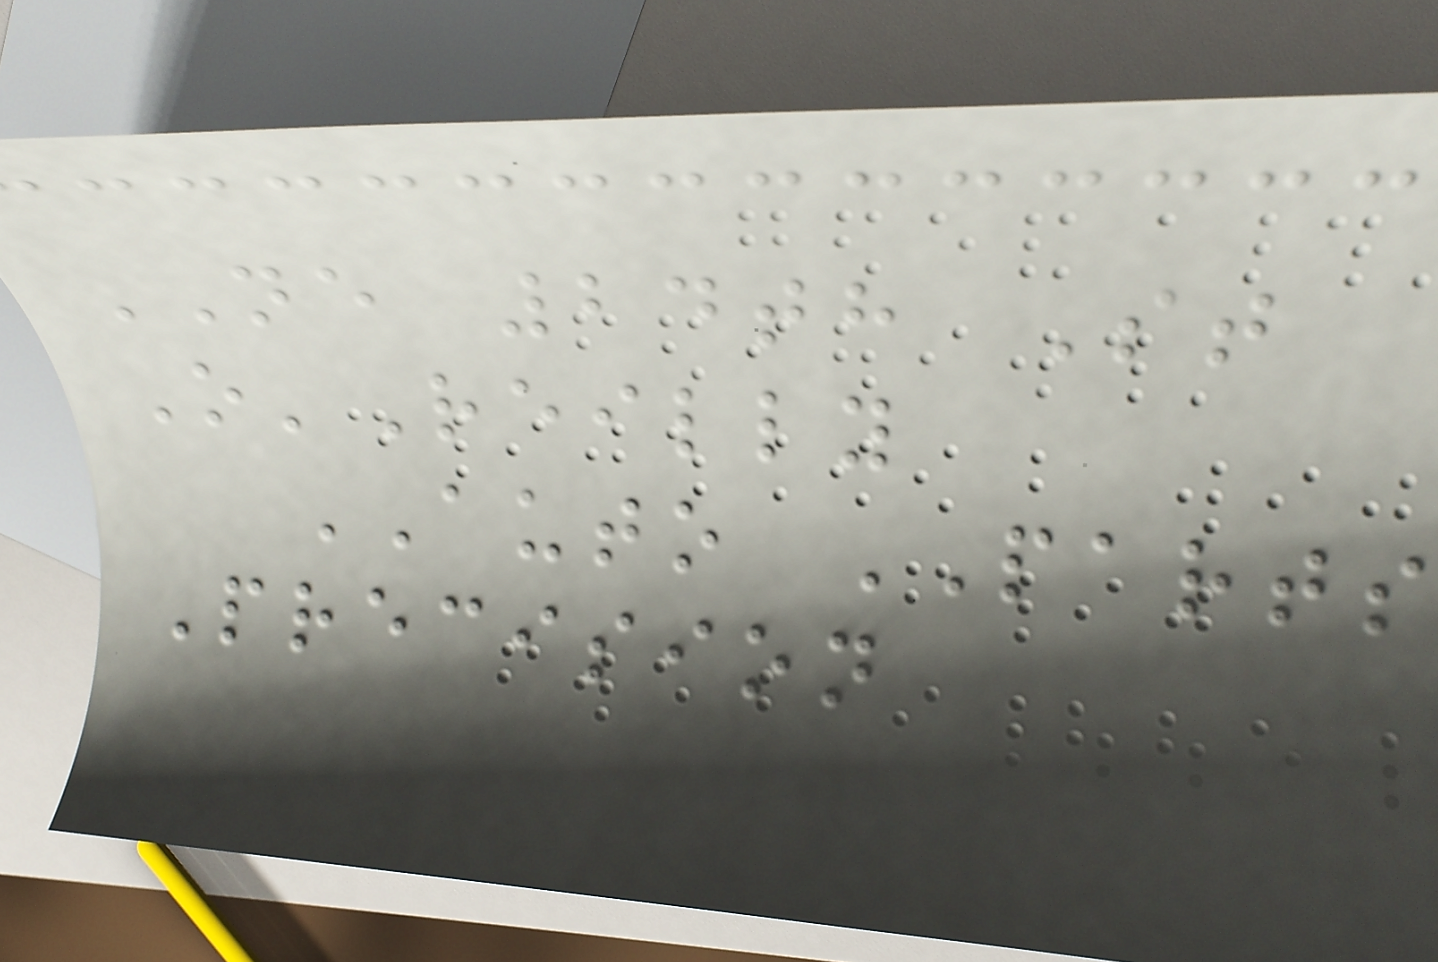NE 24th St
O'Reilly
AUTO PARTS
Precision
